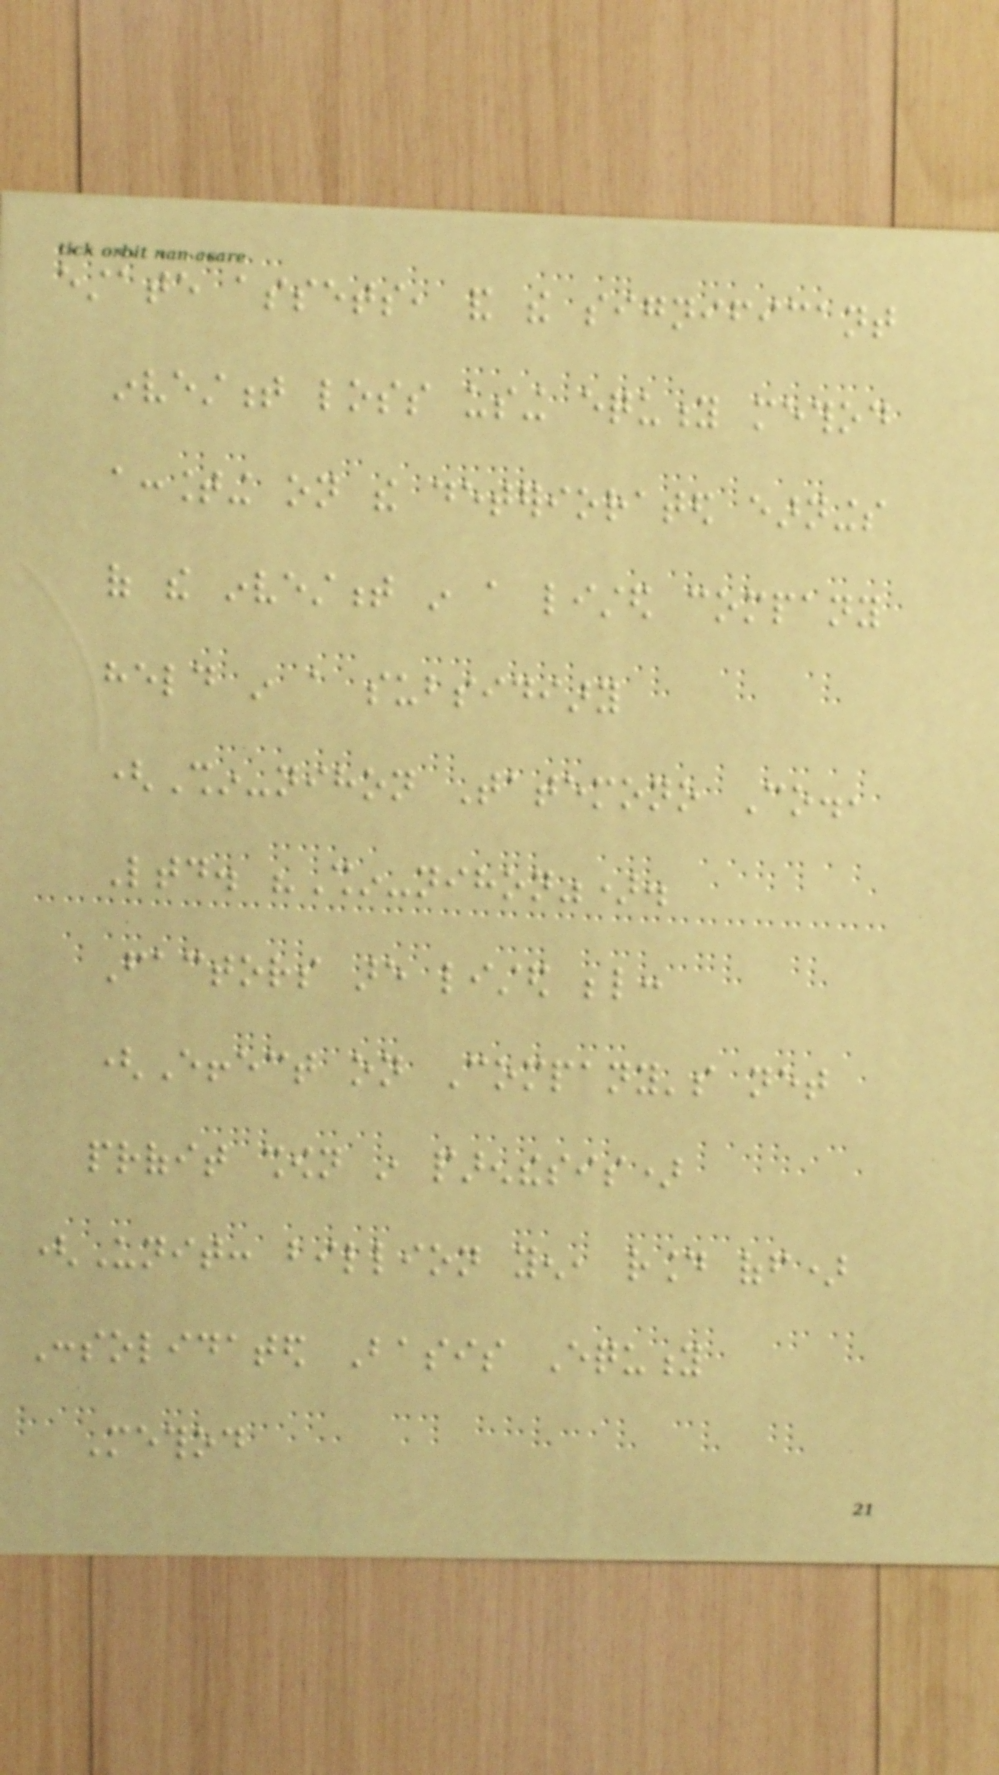estate assets, and the significant
investment loss using equity method
accounting on the deteriorated earnings
of the investment in a listed company
held in a subsidiary
(Shin-nihon Tatemono Co.,
Ltd. "Shin-nihon").
Factors are listed below:
(Effect on Company's net
profit shown in parenthesis)
(Unit: billion yen, round off)
Consolidated Basis Equity
Method
